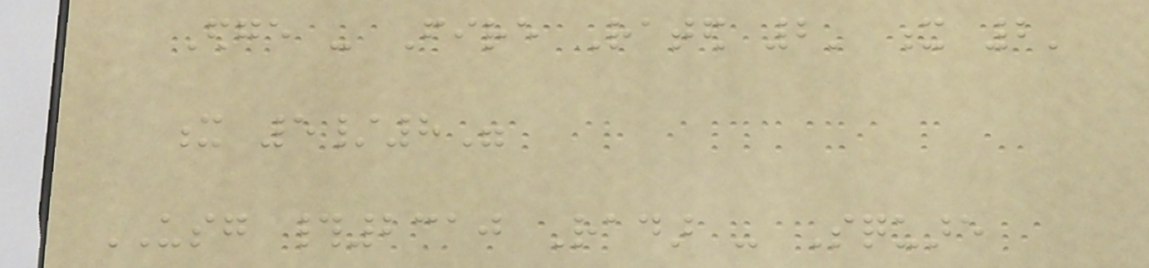Edge - Fire Rated 2' x 2'
x 5/8"
USG #2310 Radar - Square
